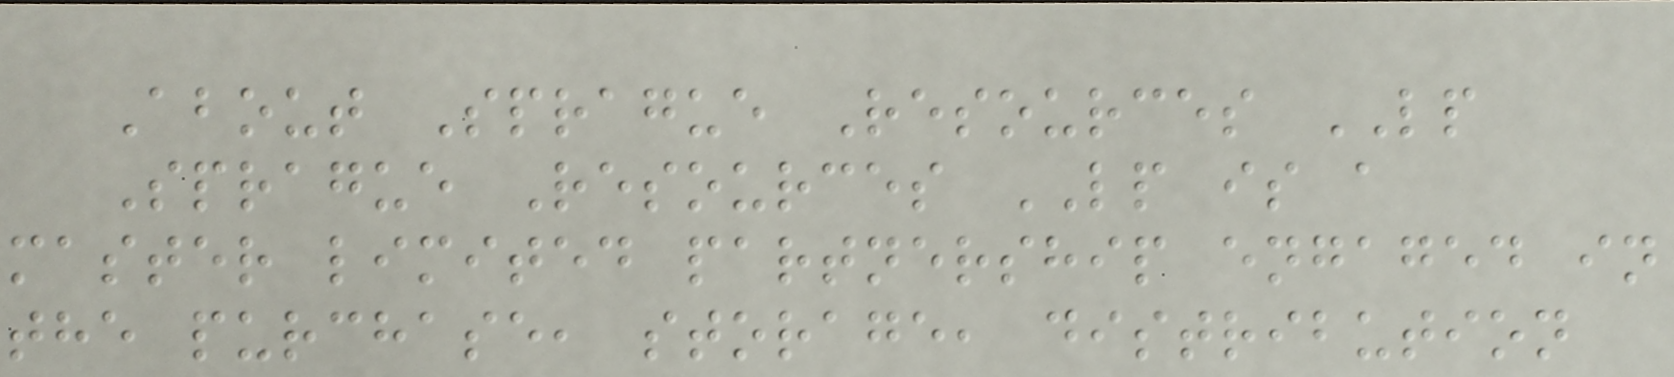About Sprague Resources LP
Sprague Resources LP is a
master limited partnership engaged in
the purchase, storage, distribution
